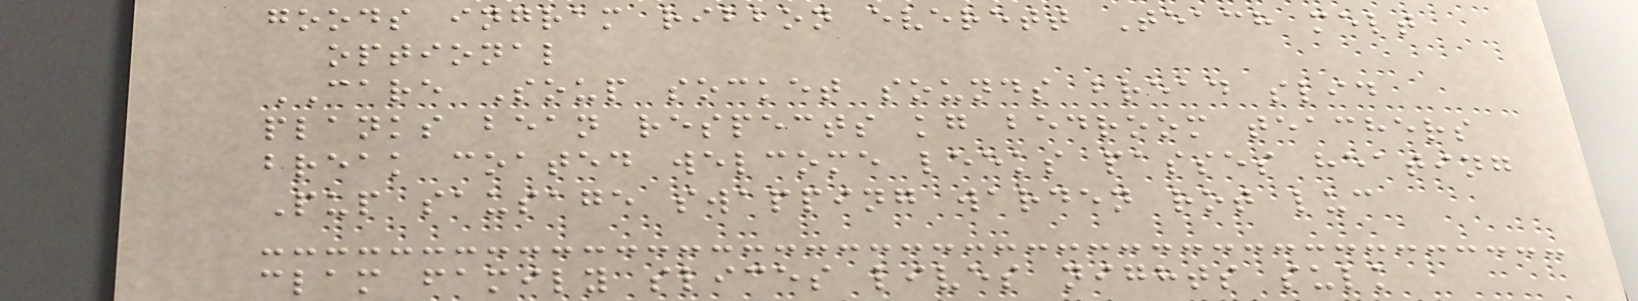goods ingram ribbon everett Teach melt
optional
CARE Soup socket sounds bread slid
planks bean respects kg bedroom teachers
break coated welcome leeks passes heating
Pup sausage swapping warden rot luc
clam family slices lives nights sulk
